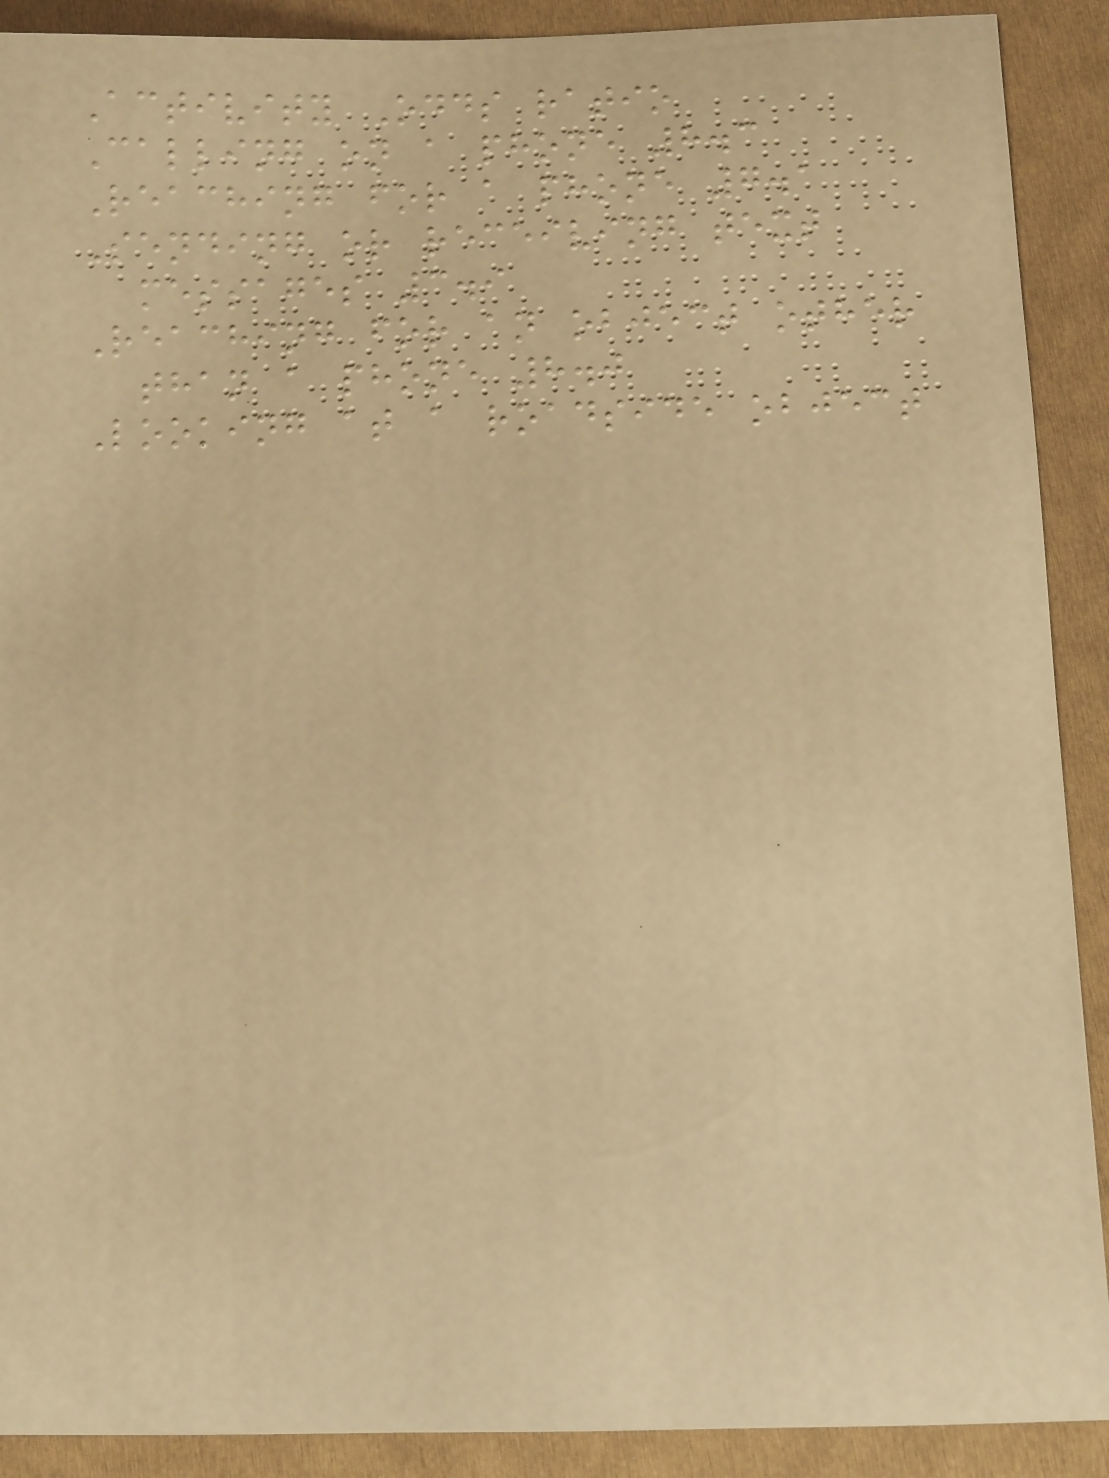Activity Odds ratio
Calling on a phone 8.3
Reaching for a phone 7.1
Sending or receiving text
messages 3.9
Reaching for an object other
than a phone 8.0
Looking at a roadside object
